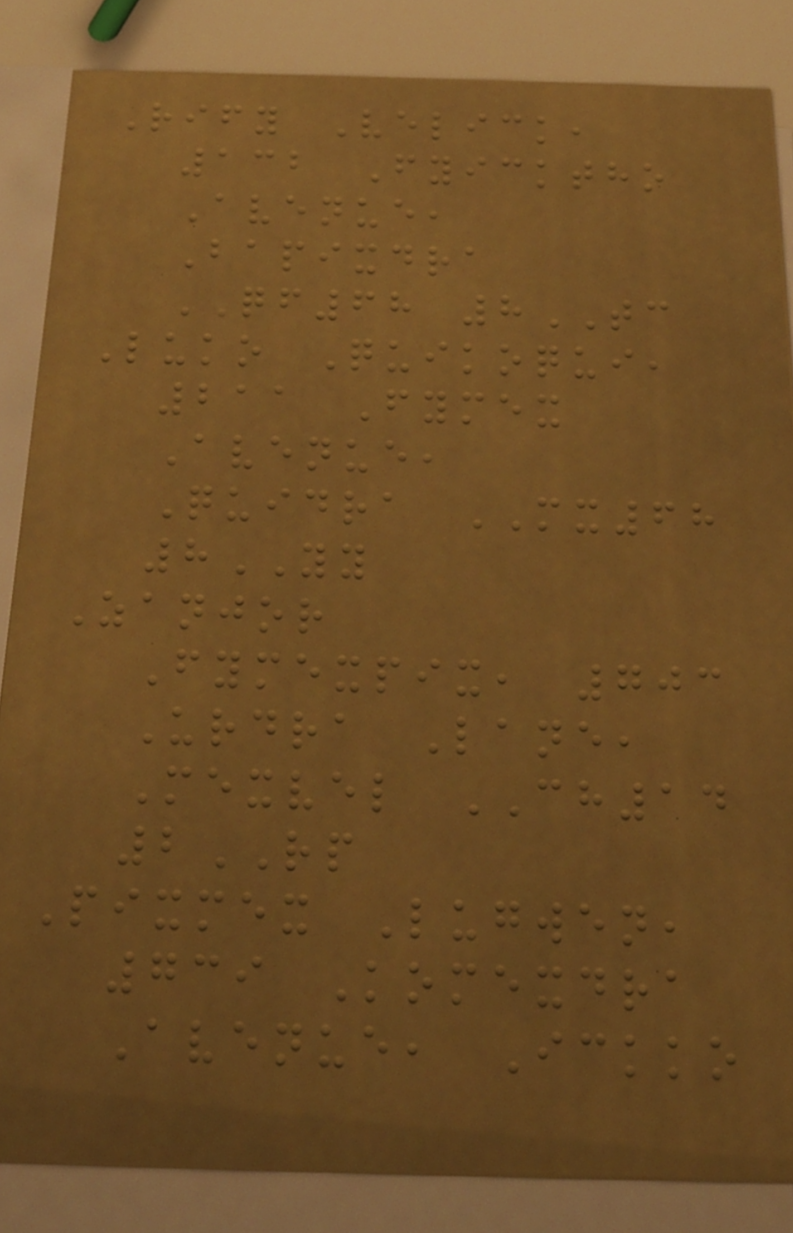Rify Velick,
132 Fyicktho
Avenue,
Bapixdra
QF68 8TC
Luko Quikoqui,
211 Fymex
Avenue,
Quidra MX68
8YY
Zanjor
Fymexpix, 703
Urdra Lane,
Mexvel CH14
2RP
Pixmex Lugwen,
739 Komexdra
Avenue, Ickko
